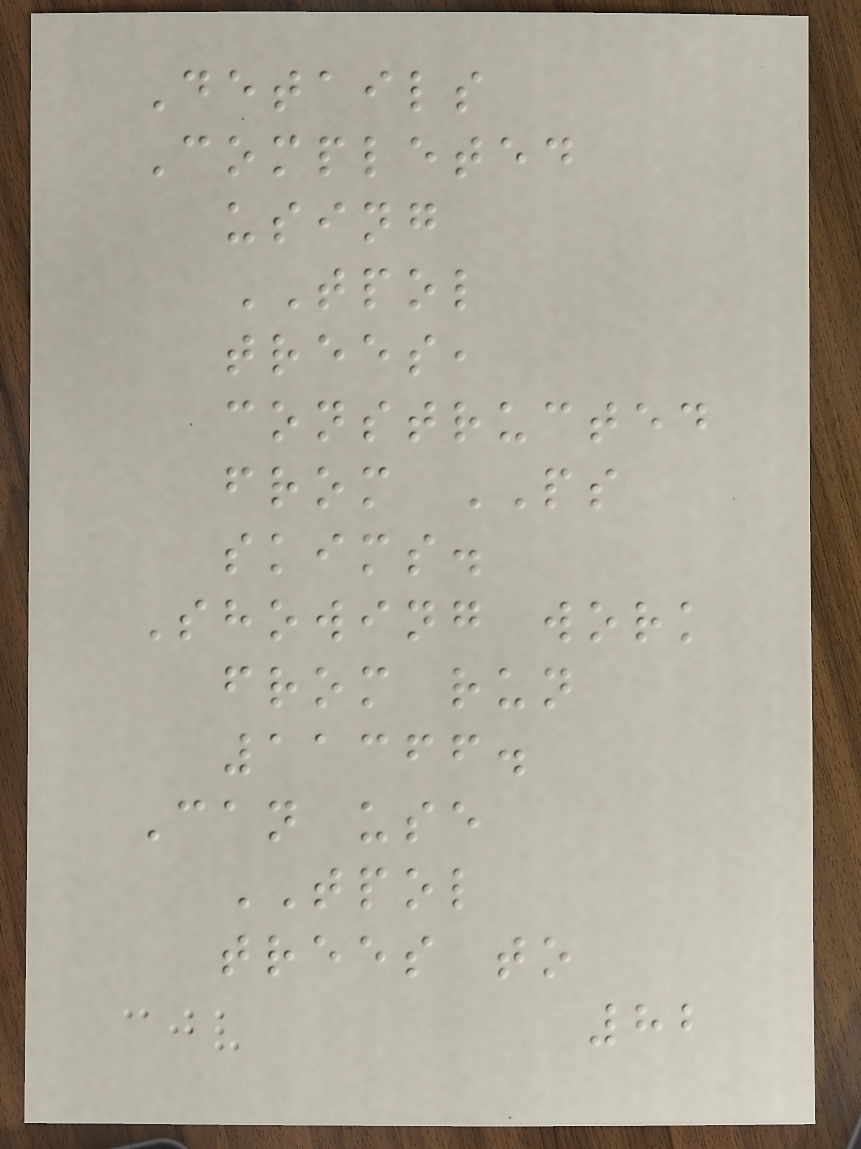Details
Completed
using
TPOL
trees,
constructed
from PS
skims.
Showing work
from run
11366.
Can use
TPOL
trees to
82
